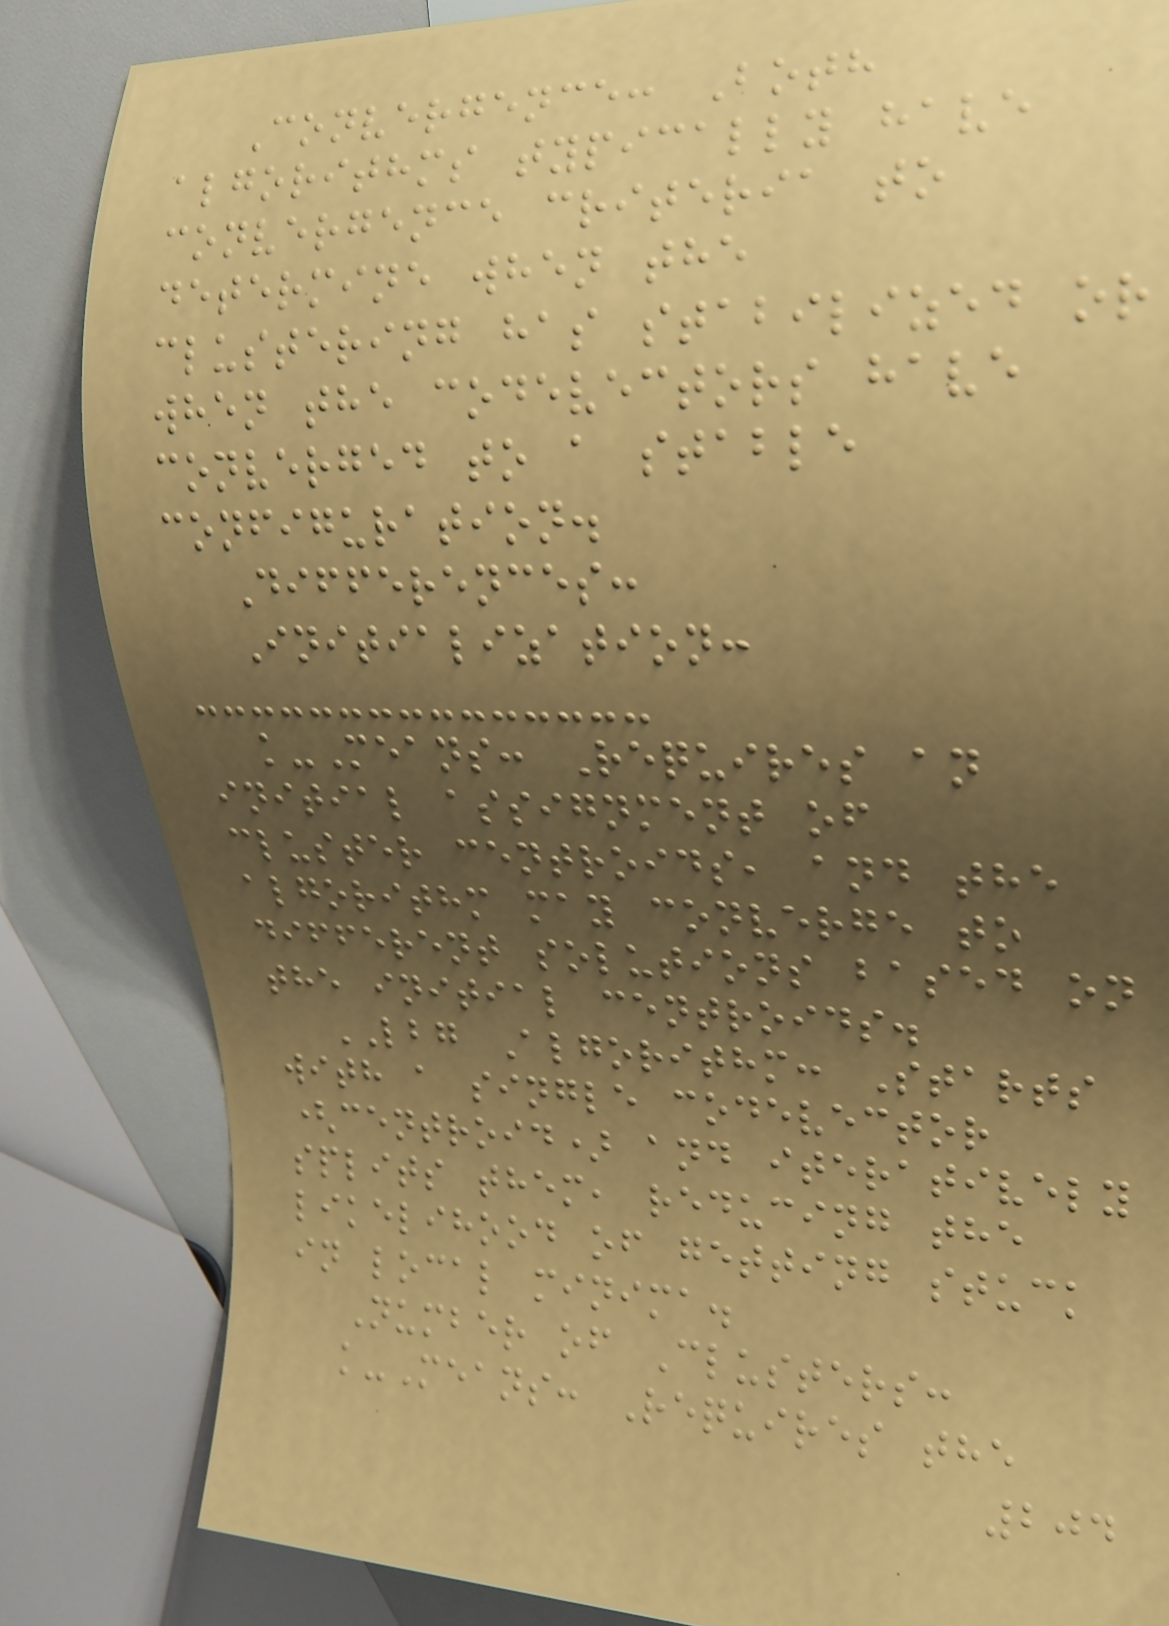Convergence: Both
algorithms typically have
convergence criteria to
determine when the
clustering has stabilized or
when the codevectors have
converged to a stable
configuration.
Differences:
Initialization:
k-Means: Requires an
initial assignment of
cluster centroids, and the
algorithm may converge to
different solutions based on
the initial centroids.
LBG Algorithm: Starts
with a single codevector
(centroid) and iteratively
splits them, reducing the
likelihood of getting stuck
in local minima.
Number of Clusters:
k-Means: Requires the
204
